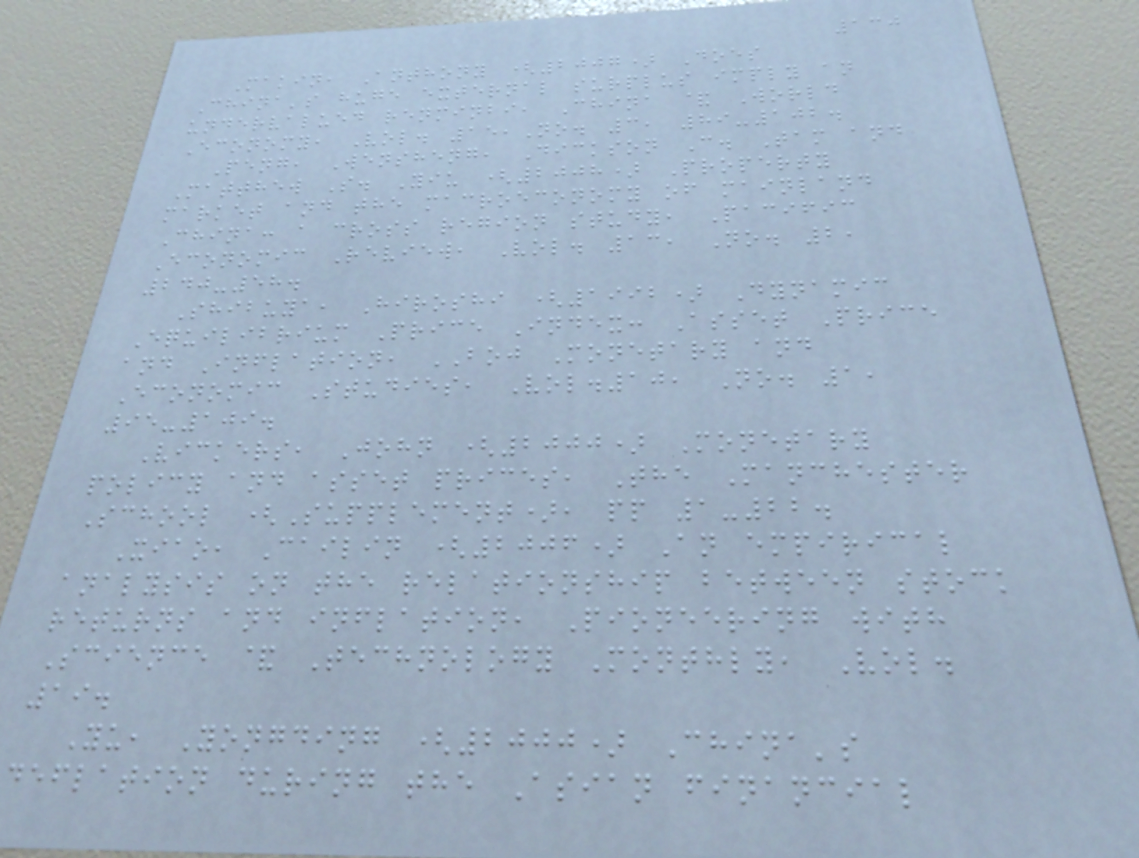130
Makin, Anthony (2007) Does
China's huge external surplus imply an
undervalued renminbi, China & World
Economy, Vol. 15,No. 3, 89-102.
Peng, Wensheng, Dickson C. Tam and
Matthew S. Yiu (2008) Property
market and the macroeconomy of mainland
China: a cross region study, Pacific
Economic Review, Vol. 13, No. 2,
240-58.
Shibuya, Hiroshi (1992) Dynamic
Equilibrium Price Index: Asset Price
and Inflation, BOJ Monetary and
Economic Studies, Vol.10, No. 1,
95-109.
Vickers, John (2000) Monetary
policy and asset prices, The Manchester
School (Supplement), pp 1-22.
Xiao, Cailin (2006) An empirical
analysis on the relationship between stock
returns and inflation, Pioneering with
Science & Technology Monthly, Vol.
19.
Yu, Yongding (2000) China's
deflation during the Asian financial
